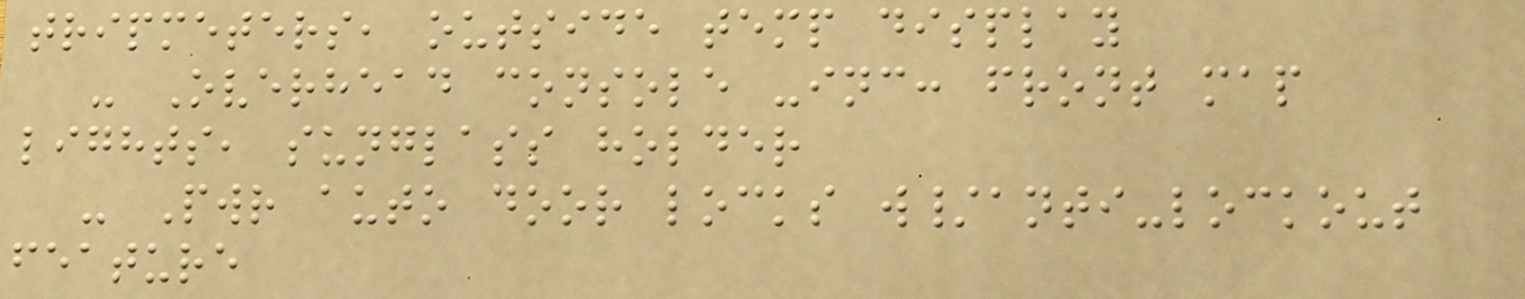tripmeters, outside temp display
- Overhead console -inc: front map
lights, sunglass holder
- Pwr auto door locks w/anti-lockout
feature
